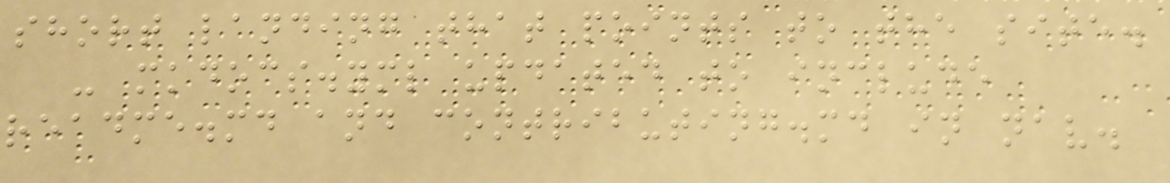short landing that points to the site.
- mkdocs.yml updated to include
readme.md and contributing.md in nav.
